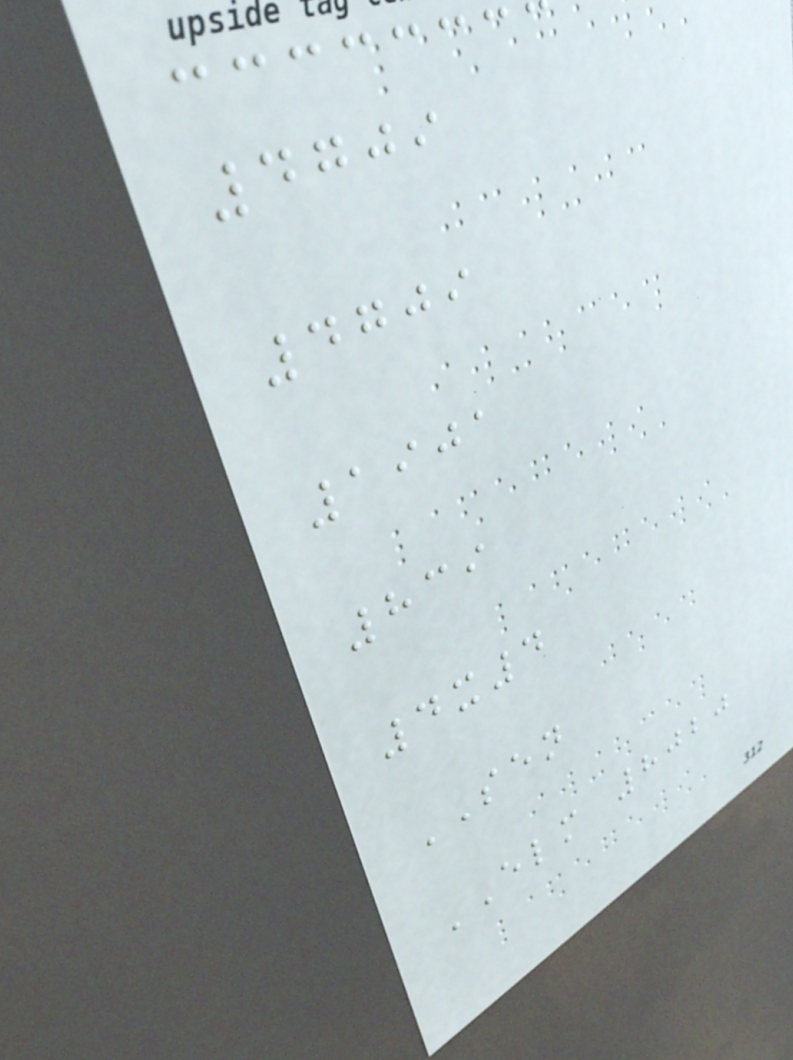4709
4709
1901
839
4x4
SEN
ELM 8020
